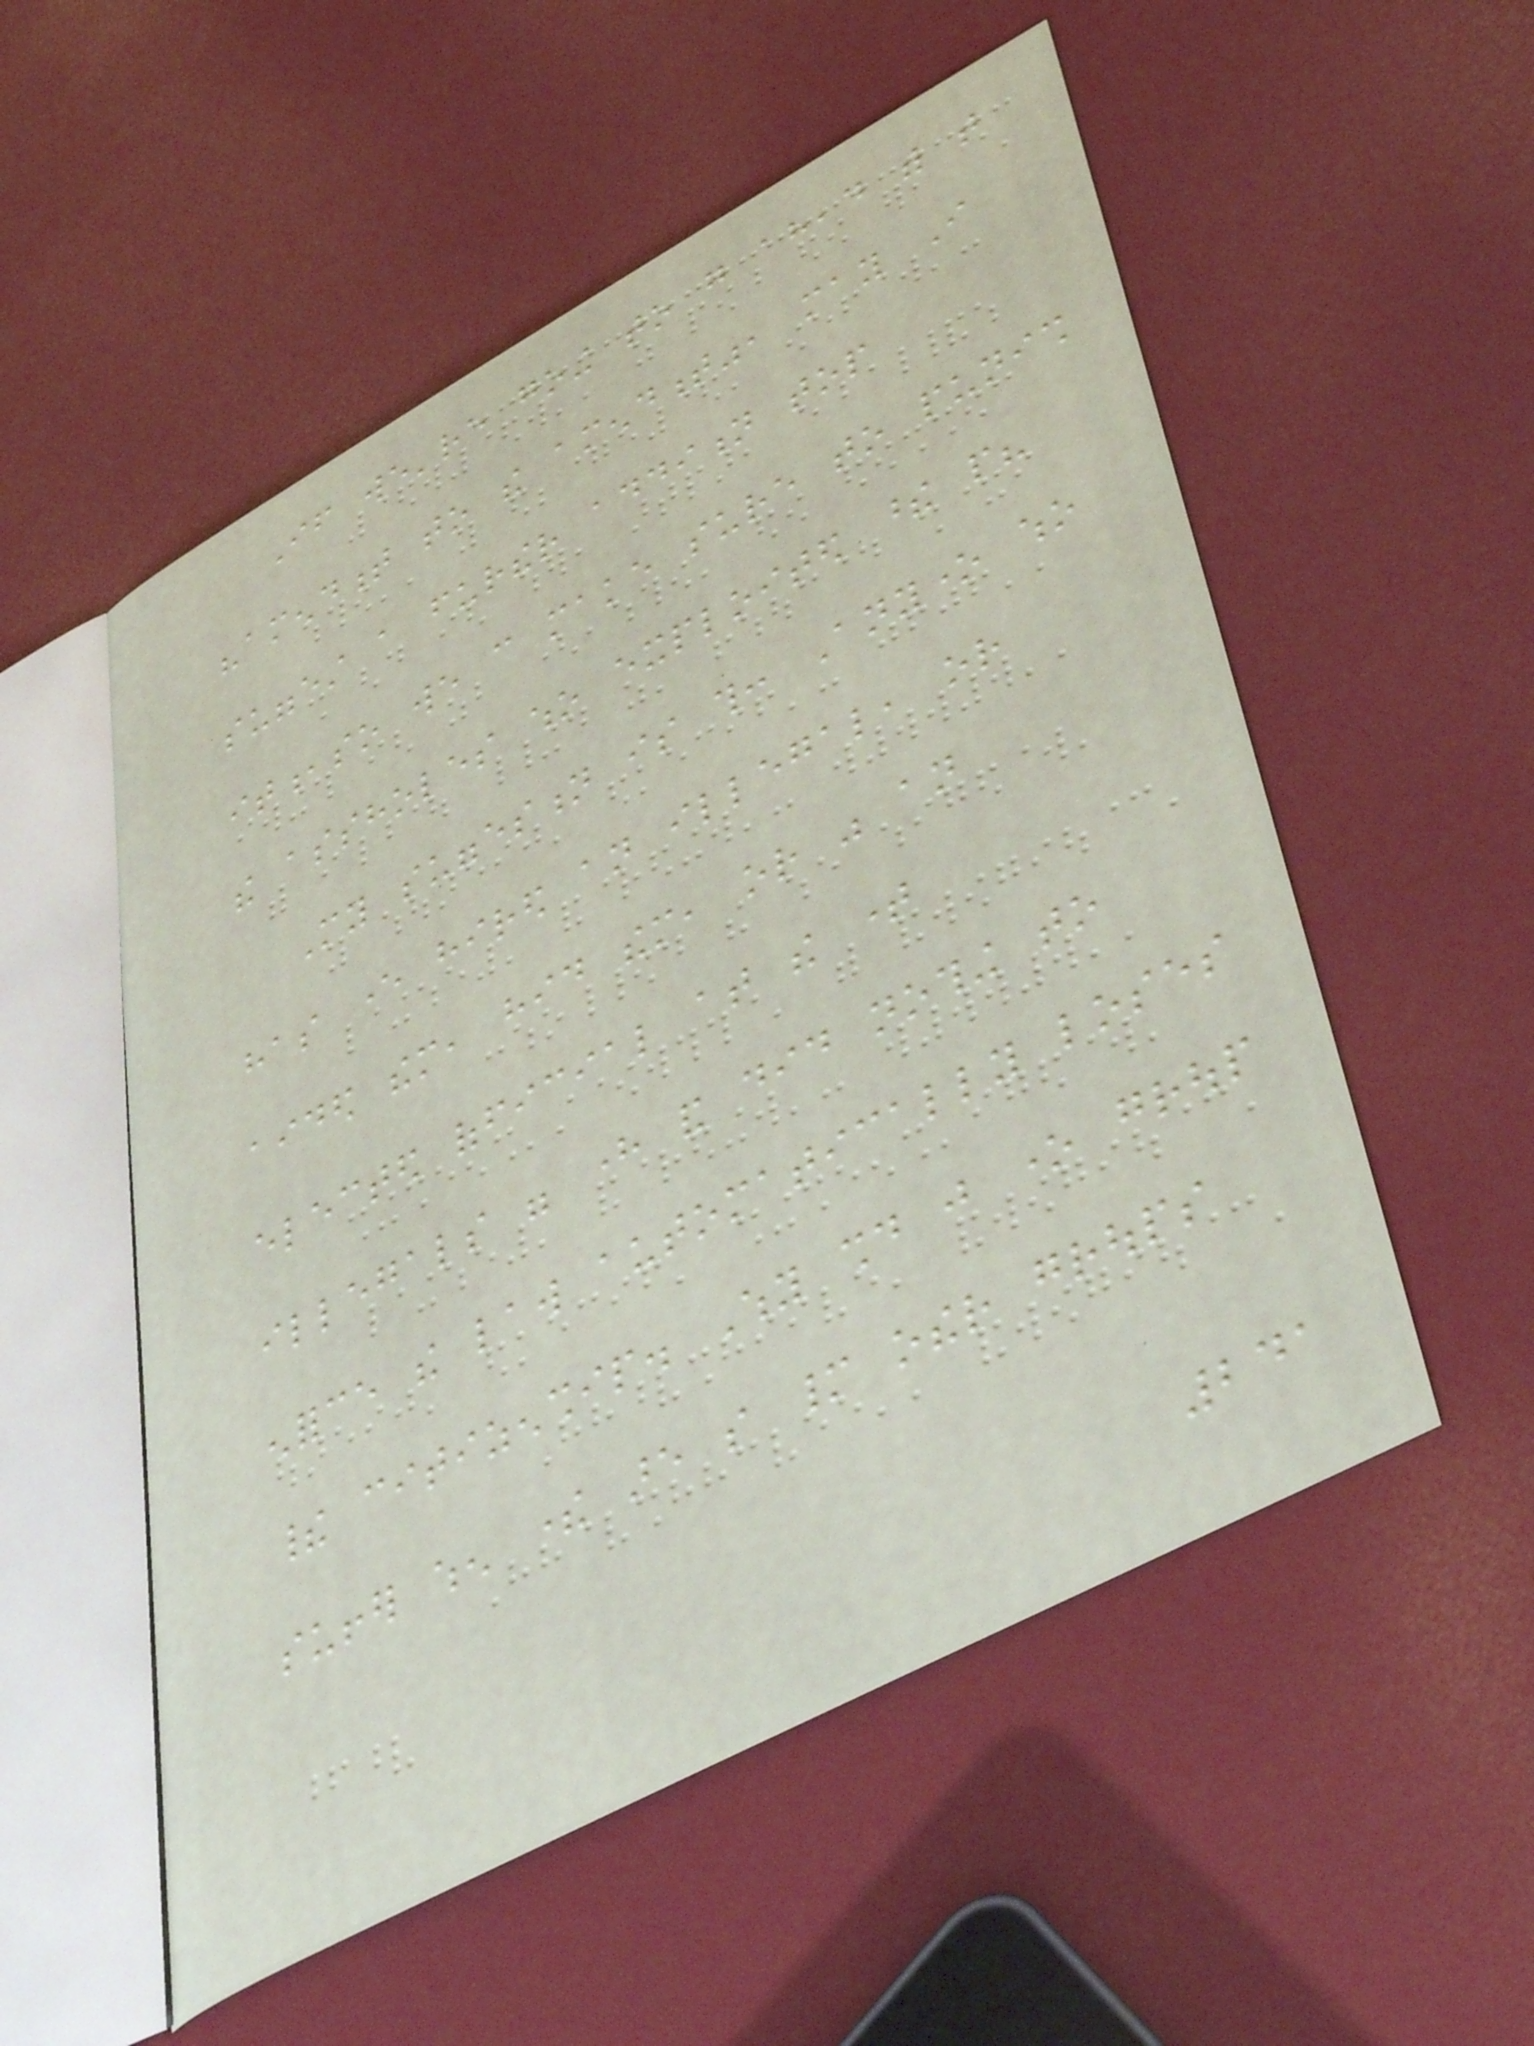If we're going to go ahead with that
"amendment to the amendment", may I
suggest a further addition top
it,so we can make sure to punish
the assholes who exploited these people?
My suggestion is this: Anyone who
has ever hired an illegal, or
aided them, hid them, or was an
elected official at the time
illegals were here and did nothing to
enforce the law automatically loses
their citizenship. Why should just one group
suffer when there are so many other groups
241
